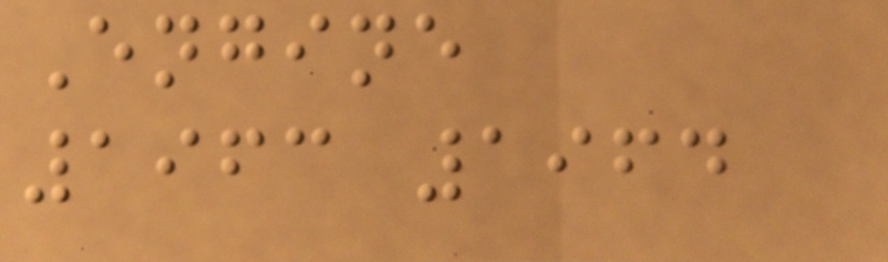Engine
1963 1964
